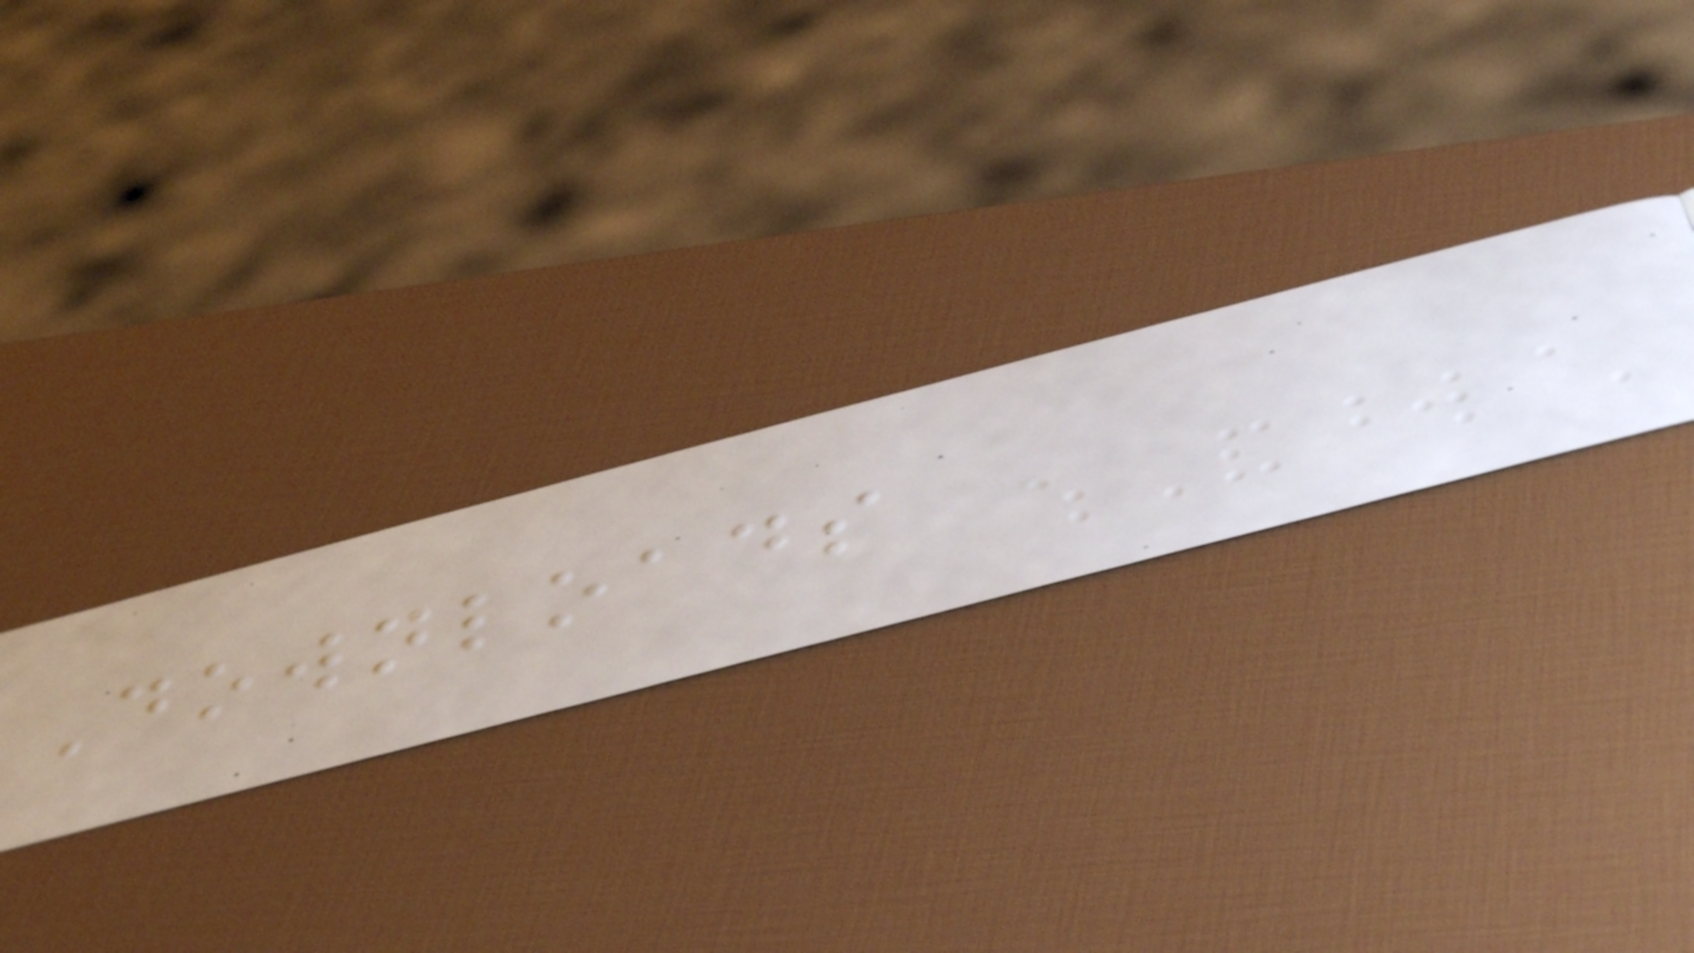Downloads
